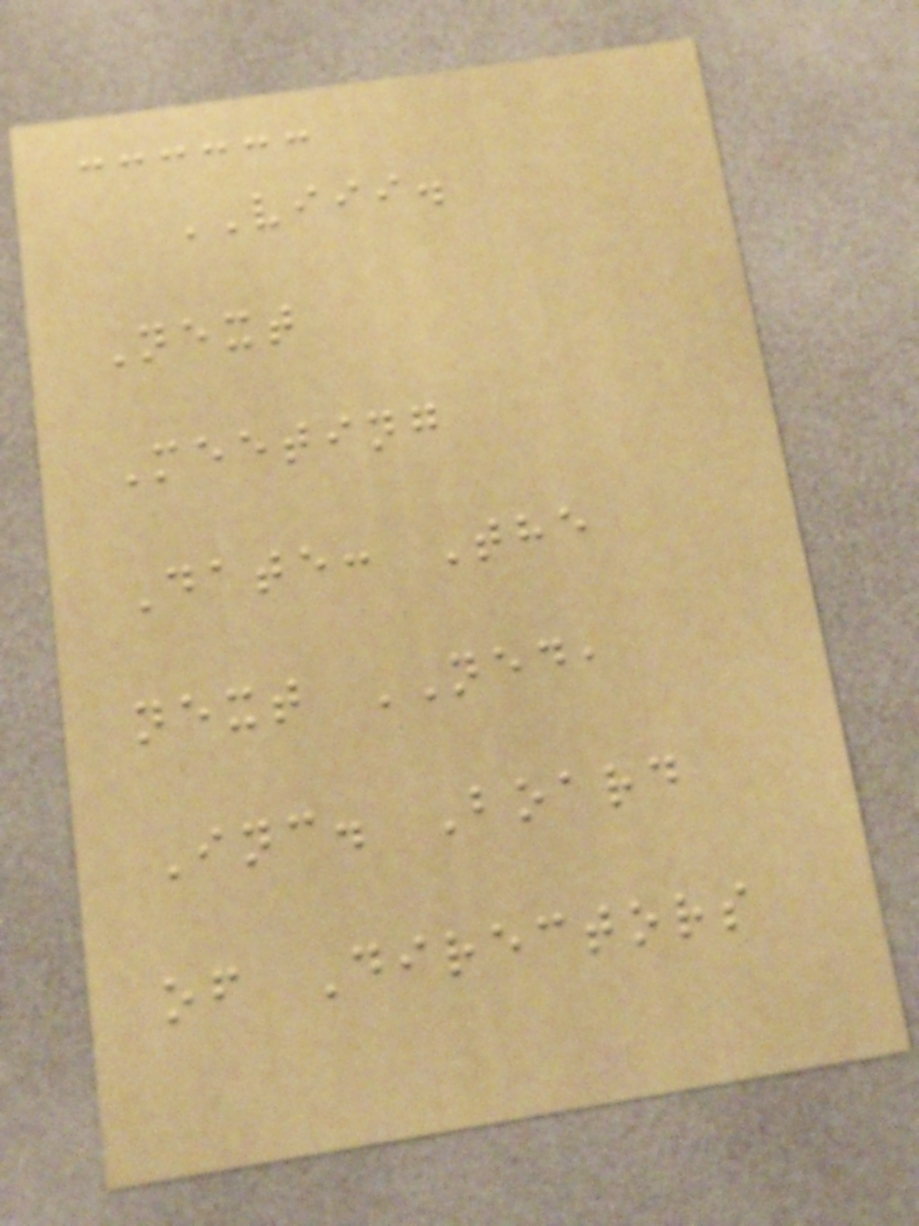VIII.
Next
Meeting
Date: The
next NED,
Inc. Board
of Directors
